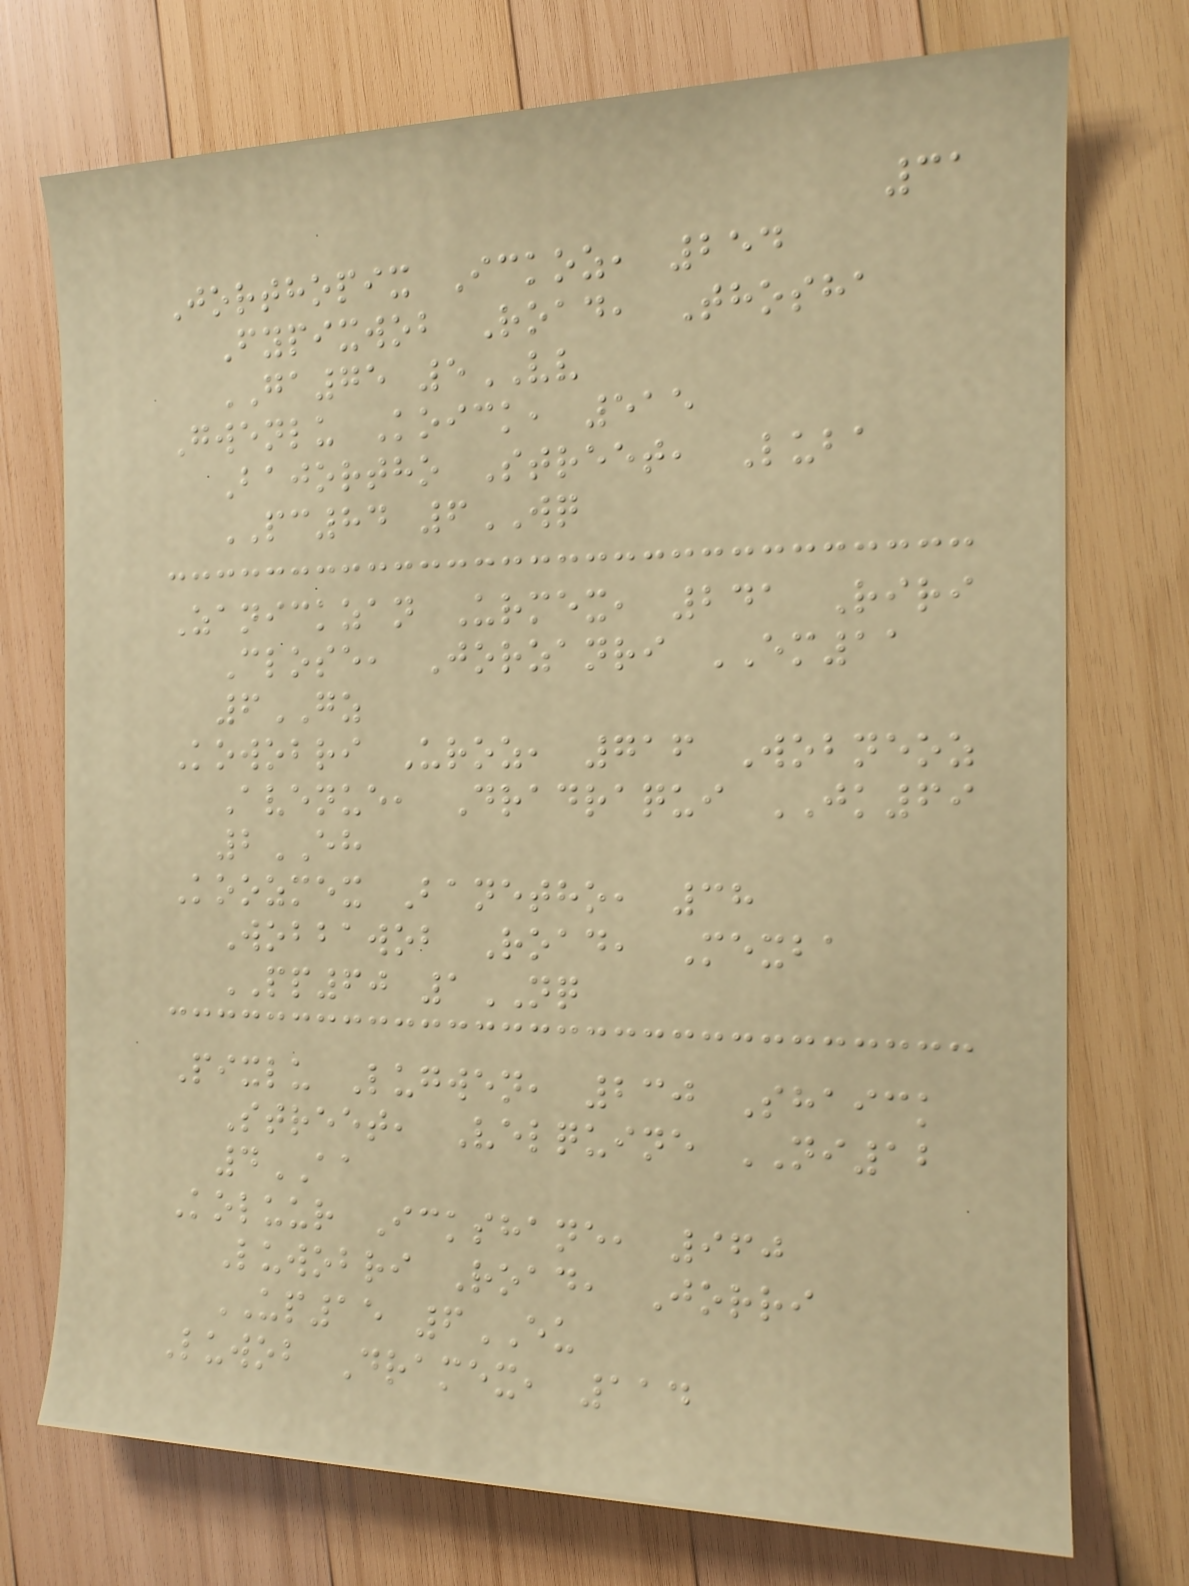31
Jorthopix Ickoz, 254
Fypixwob Road, Thosha
GA75 5VV
Gwenlu Koick, 515
Bajortho Street, Luba
PC84 6WQ
Zanickzan Urmex, 241 Riri
Close, Jorzanri EM11
6GZ
Kowobri Uroz, 716 Wobneoz
Avenue, Dradraqui JK69
2EH
Koozmex Banetho, 38
Wobbawob Road, Mexba
PP60 1NQ
Pixlu Lugwen, 230 Shaick
Street, Velquine NI12
4AA
Koluur Ickshane, 960
Luwobri Road, Jorri
UP15 6EU
Luwob Dramex, 114
